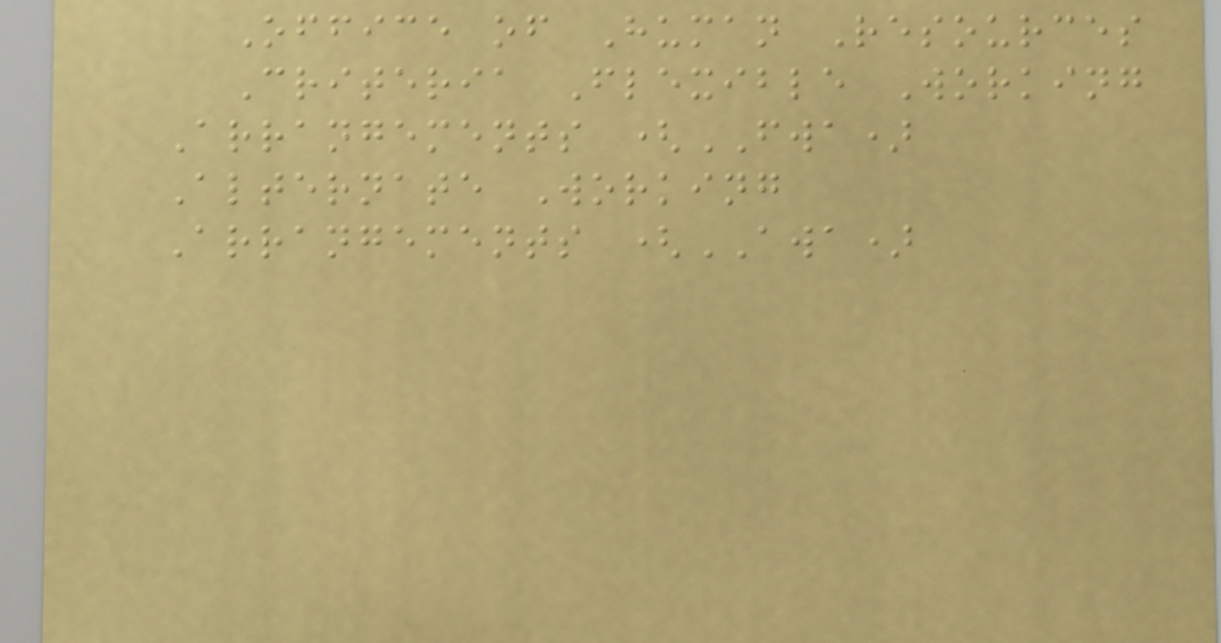Office of Human Resources
Criteria Flexible Working
Arrangements (FWA)
Alternate Working
Arrangements (AWA)
